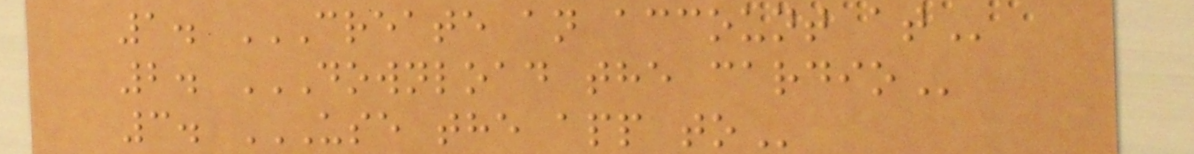1. CREATE AN ACCOUNT AT
2. DOWNLOAD THE CARDIO
3. USE THE APP TO
